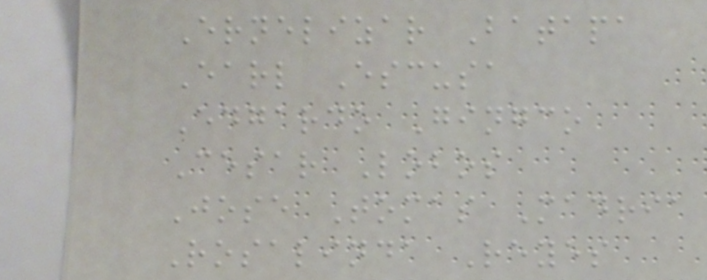Ernelizar Batapa
Earl Escusa
Edgardo Gingco
Cesar Lobos
Jose Tomas Madria
Rosalinda Reyes
